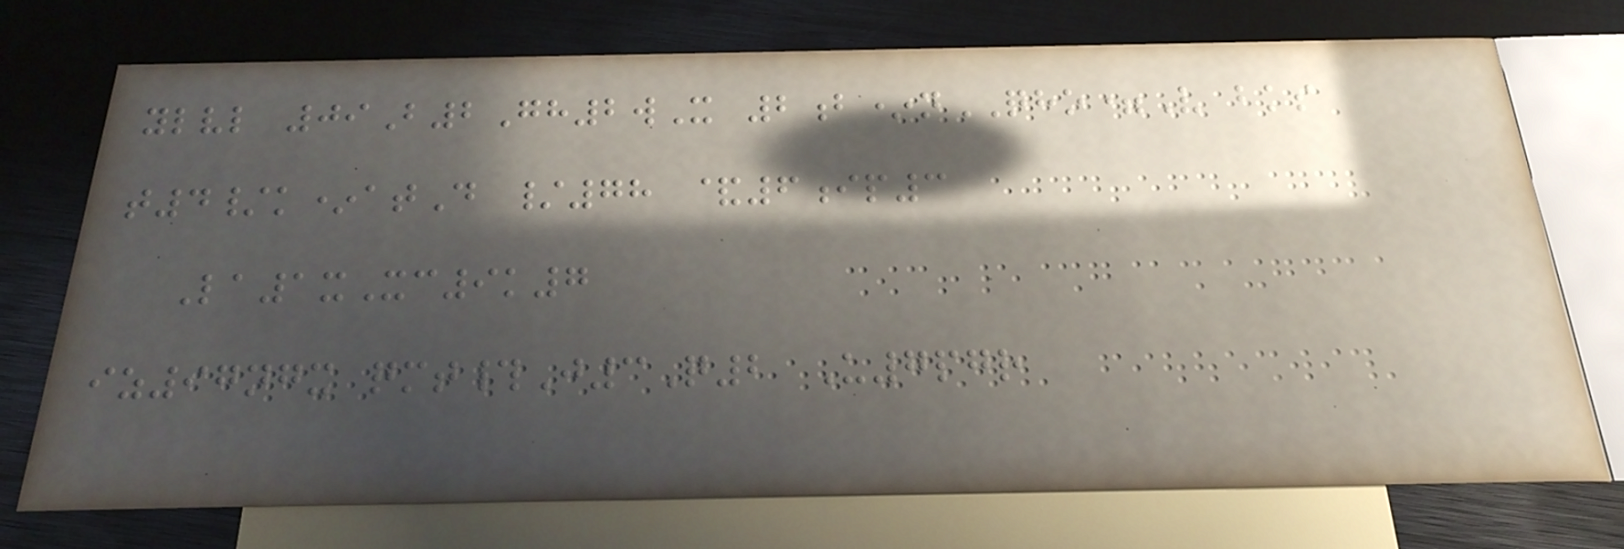ylvl 09B2Gh2wX 2b*nQHO=V bks
t4/k*atD /78 &6ip3
La1xXc9k7
iz97ngx qmt#J3Q2 U7pgr
